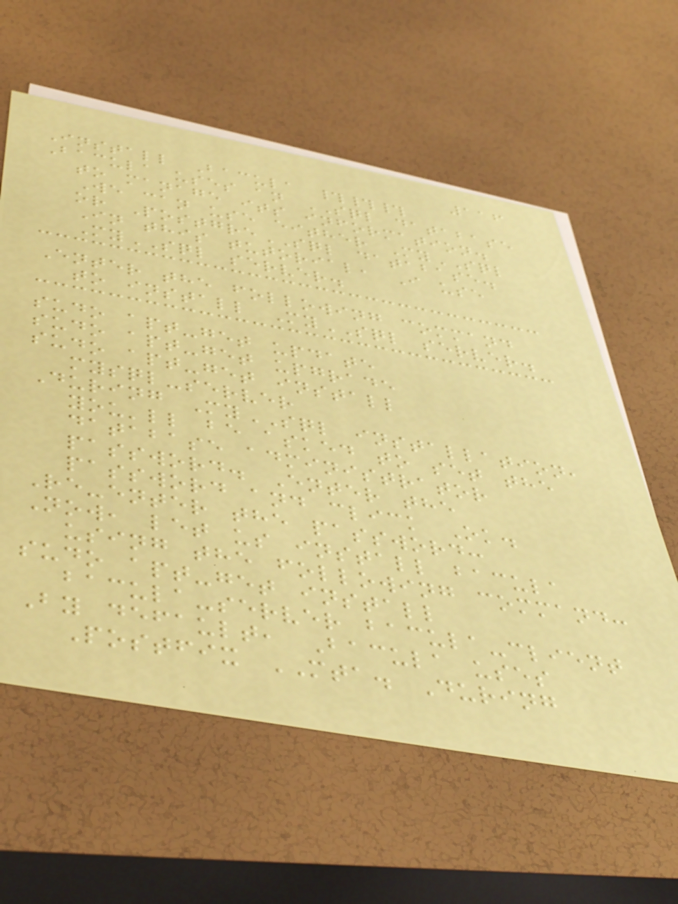116
Install Bacula ###
Bacula uses an SQL database
to manage its information.
We can use either MySQL
or PostgreSQL database.
In this tutorial, I use
MySQL server.
Enter the following command
to install MySQL server.
sudo apt-get update
sudo apt-get upgrade
sudo apt-get install
mysql-server
During MySQL installation,
you'll be asked to set the
database administrator
password. Enter the
password and click Ok.
Re-enter the password:
Now, let us install bacula
using the following command:
sudo apt-get install
bacula-server bacula-client
By default, Bacula uses
Postfix MTA. During
